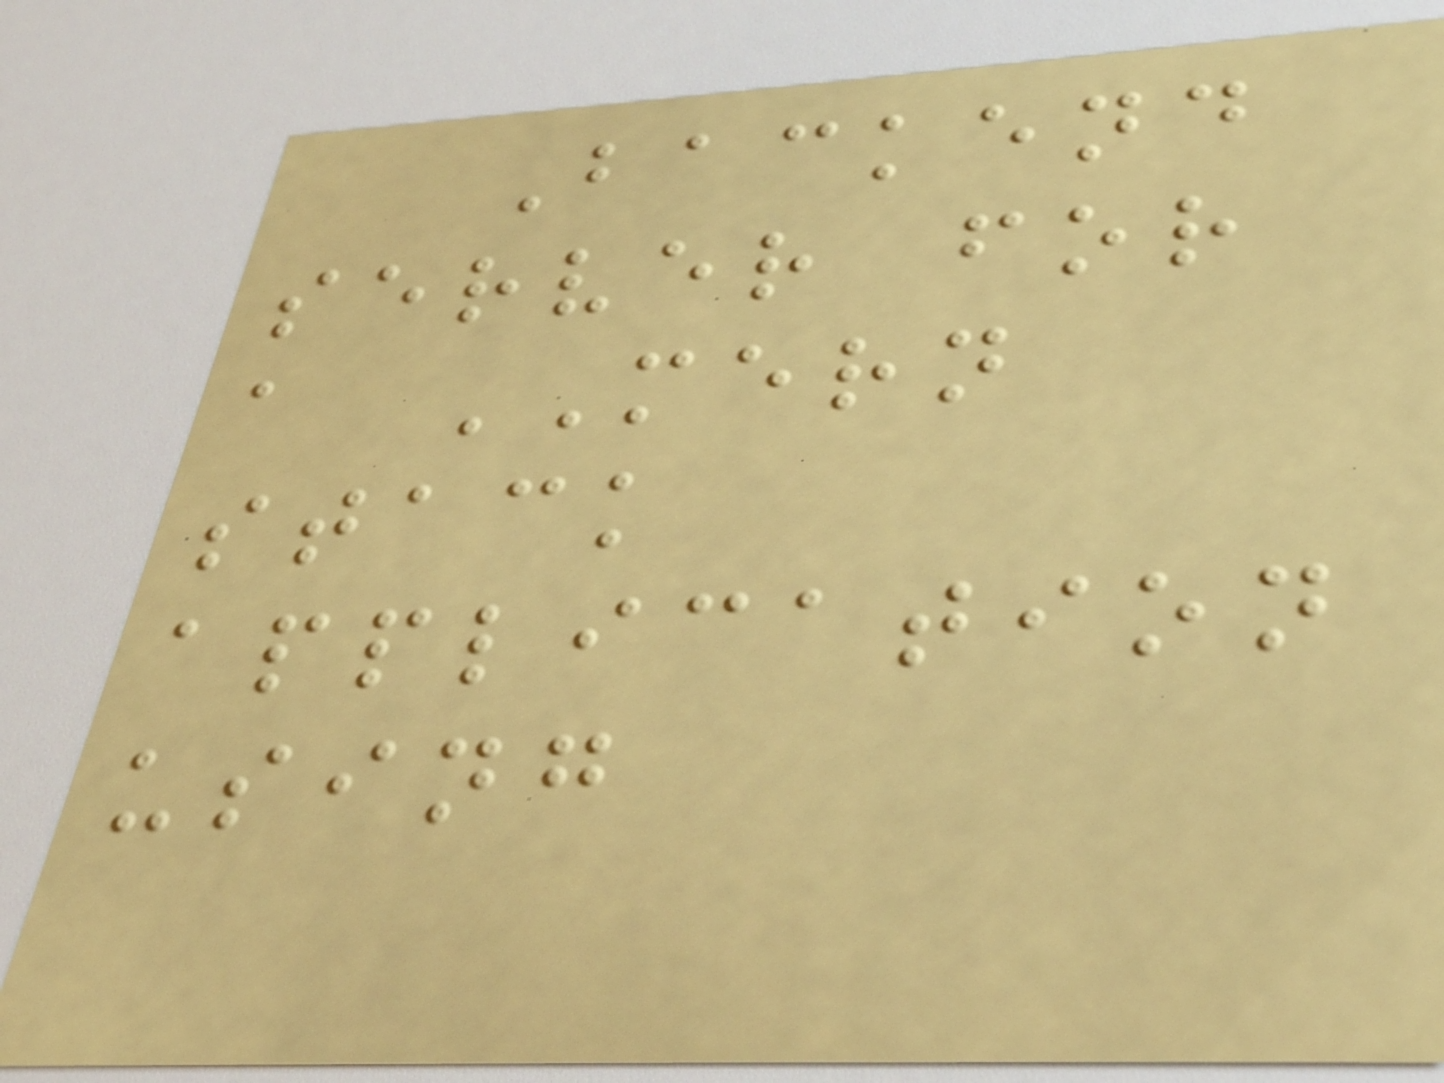Backend
server for
a MERN
stack
application
using
